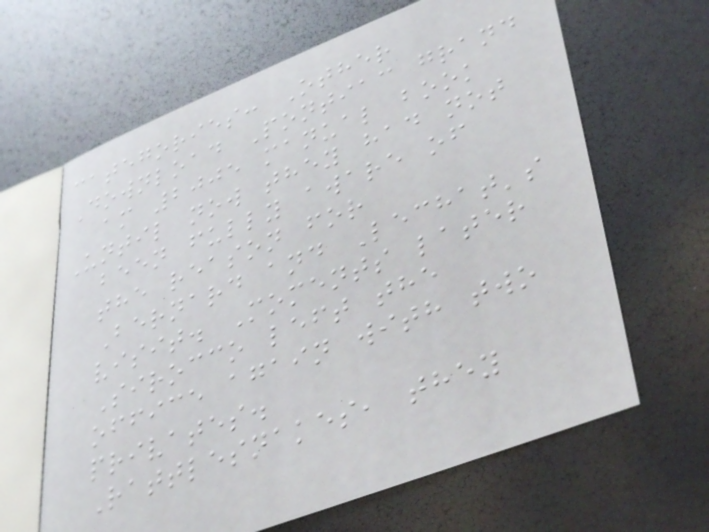categories: Other
Download Pontiac grand
am 2005 manual book
Until now they had not
been fully aware of
the reason for
Bernard and Lechat's
visit. Moments later
Sirocco left the
office again with two
privates.
Rattlesnakes, they
